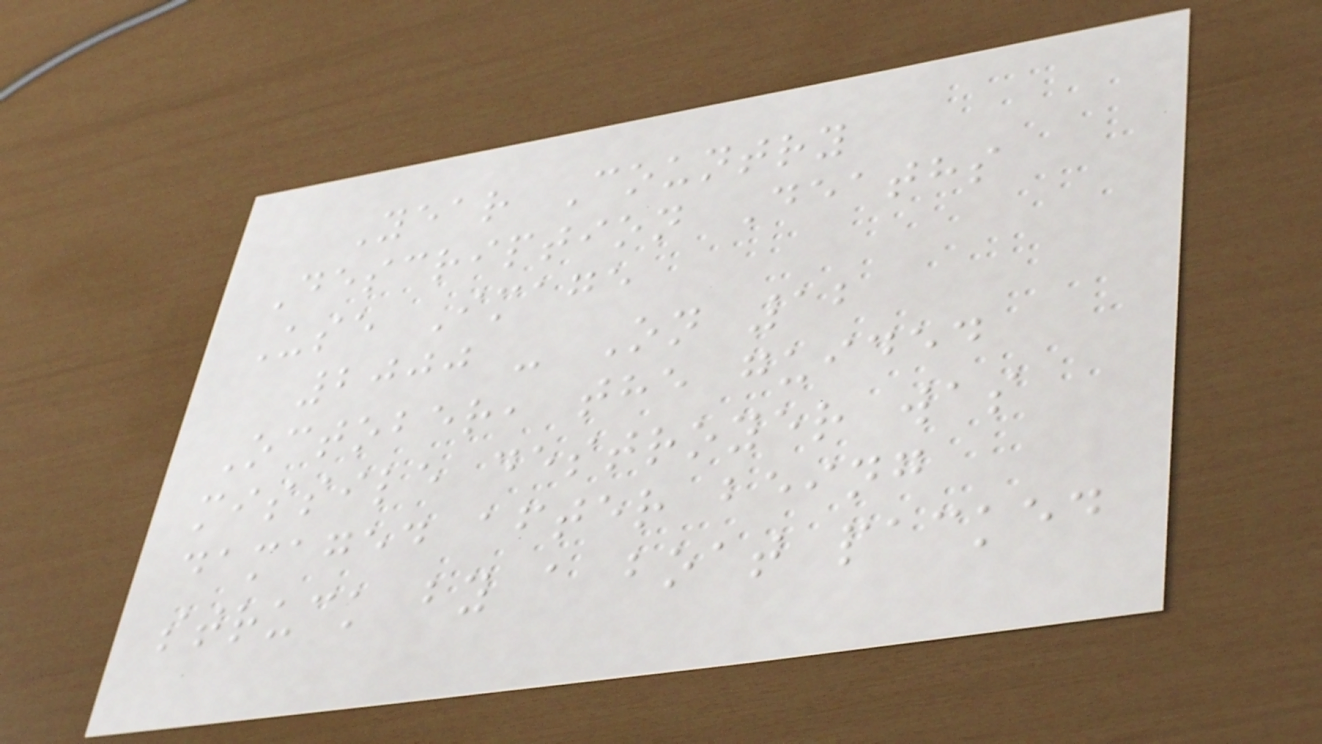Year Country
Description Deaths
Use Image
2000 - On 12
October, the guided
missile destroyer was
damaged after being
struck by a boat packed
